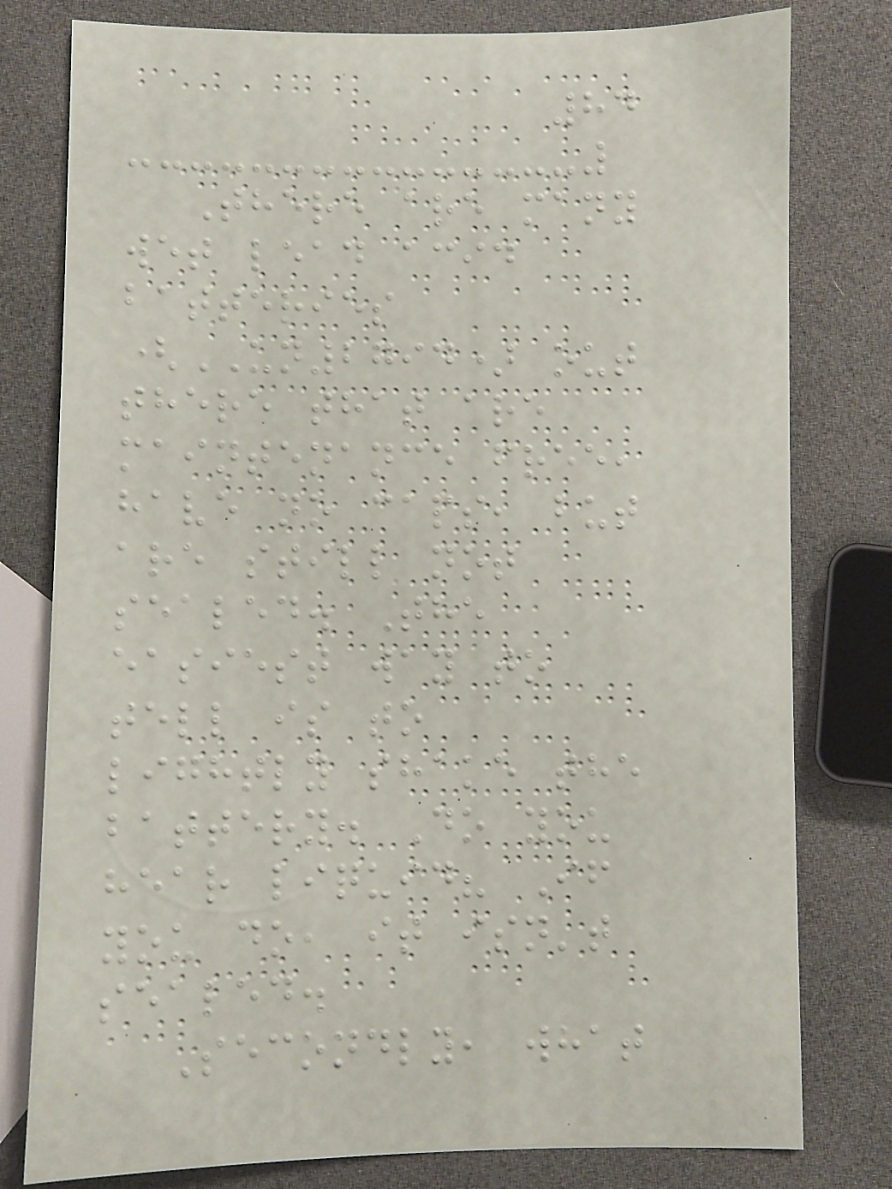84
There are many
wet lead acid
batteries
(UN2794) out
there that are
maintenance free,
have no caps, but
are still not
sealed. The
easiest way to
tell is to
lightly shake the
battery. Do you
hear liquid? If
you do, it isn't
sealed.
Secondly, what
